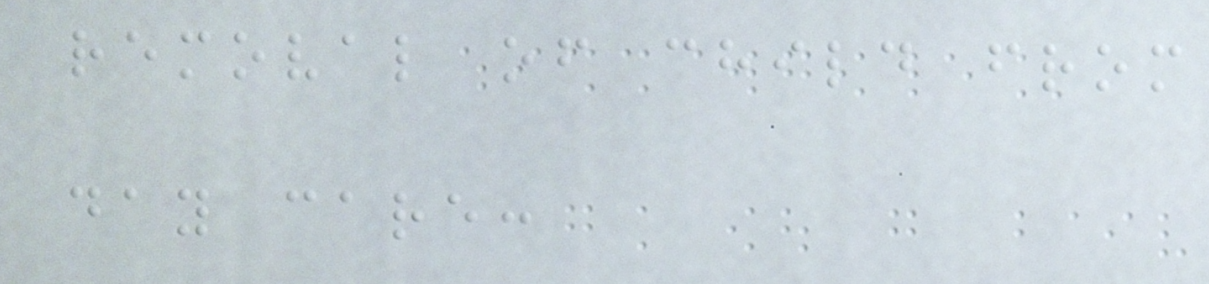removal of child from
day care:
